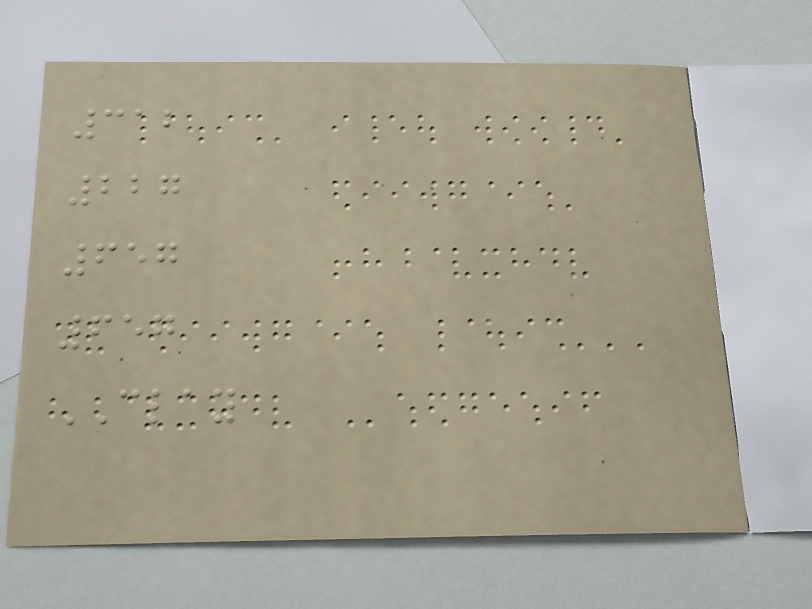312
227
657
657
CLAY
